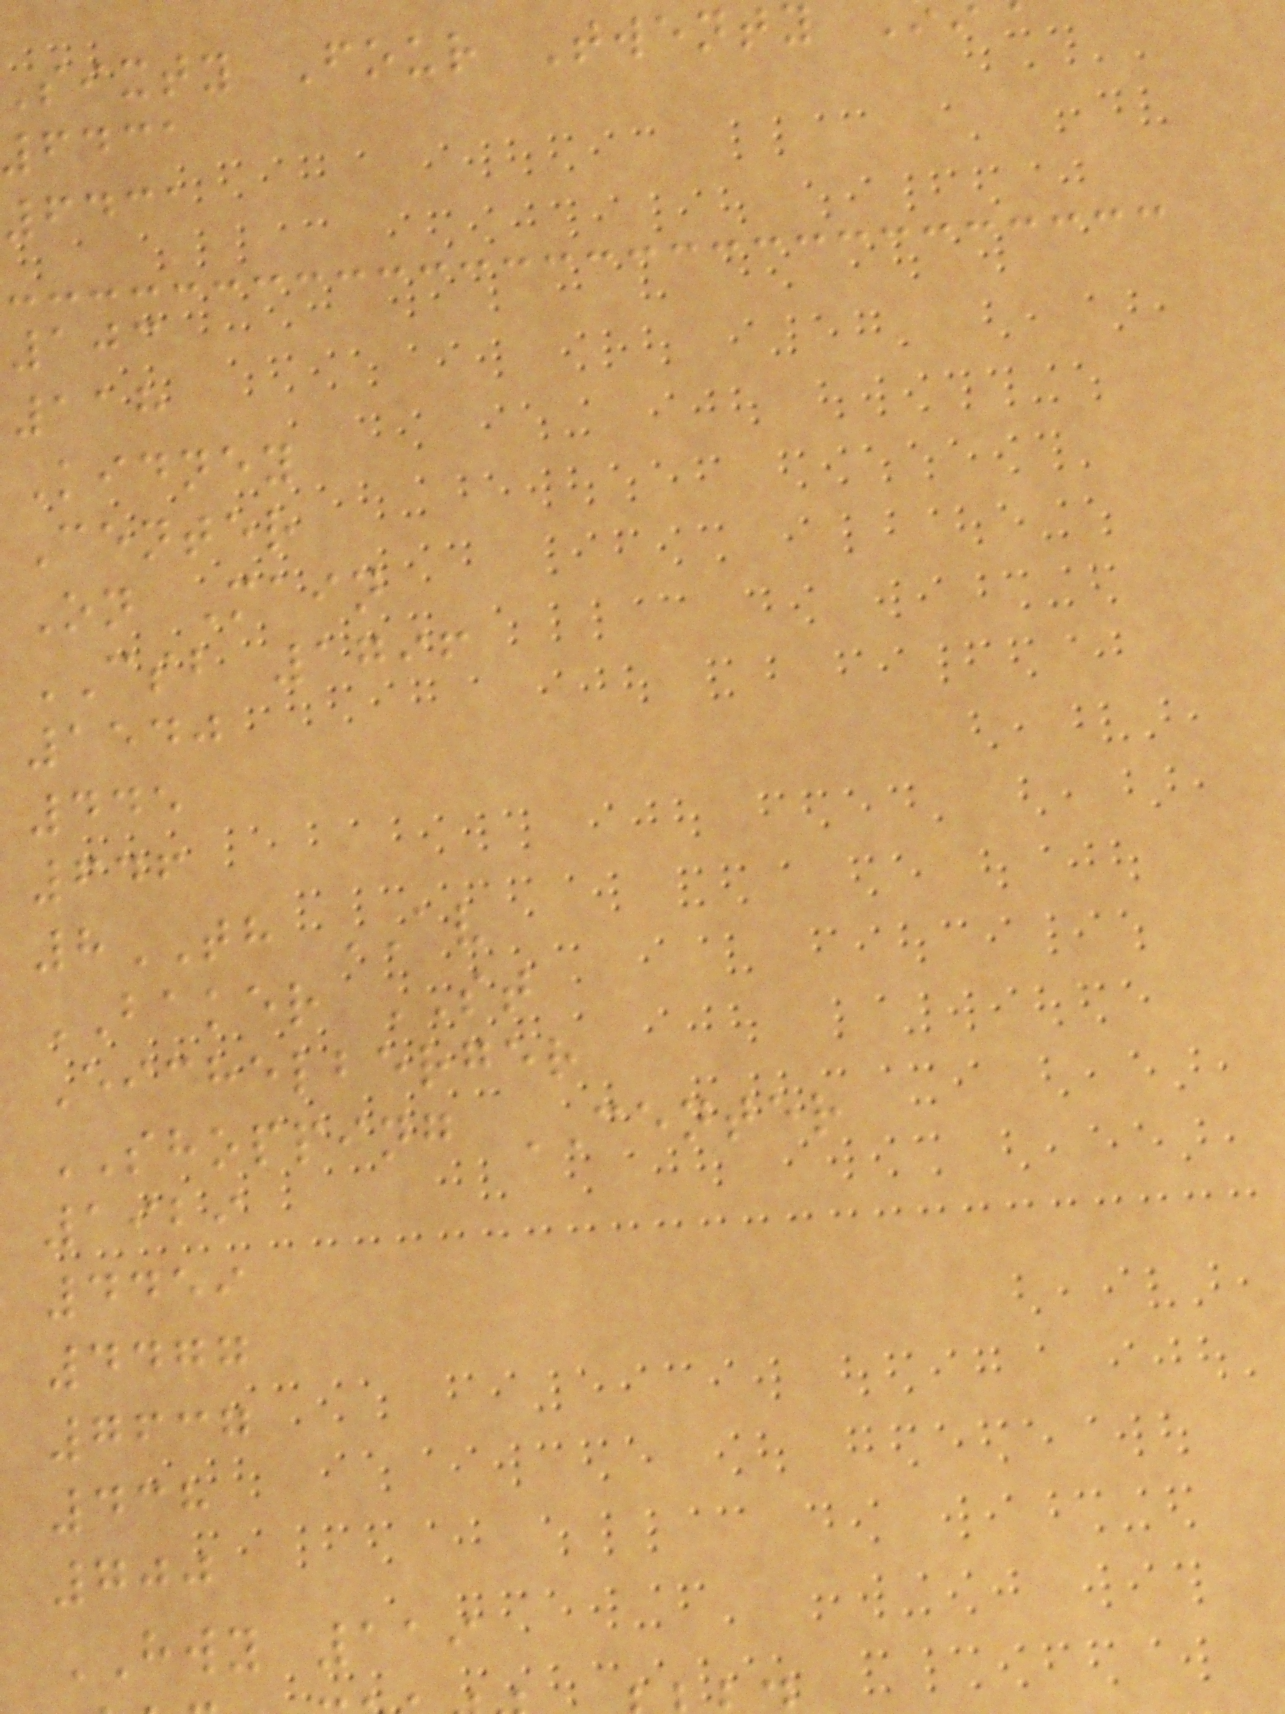sixty Four Twenty
6431
6431
103
118
Kidney
Center
On Main
CSB 1796
1540
445
646
8TH AV
BAKER ST
Eichelberger
SHOPPING CENTER
1929
4459
4477
7637
438
700
HWY 119
